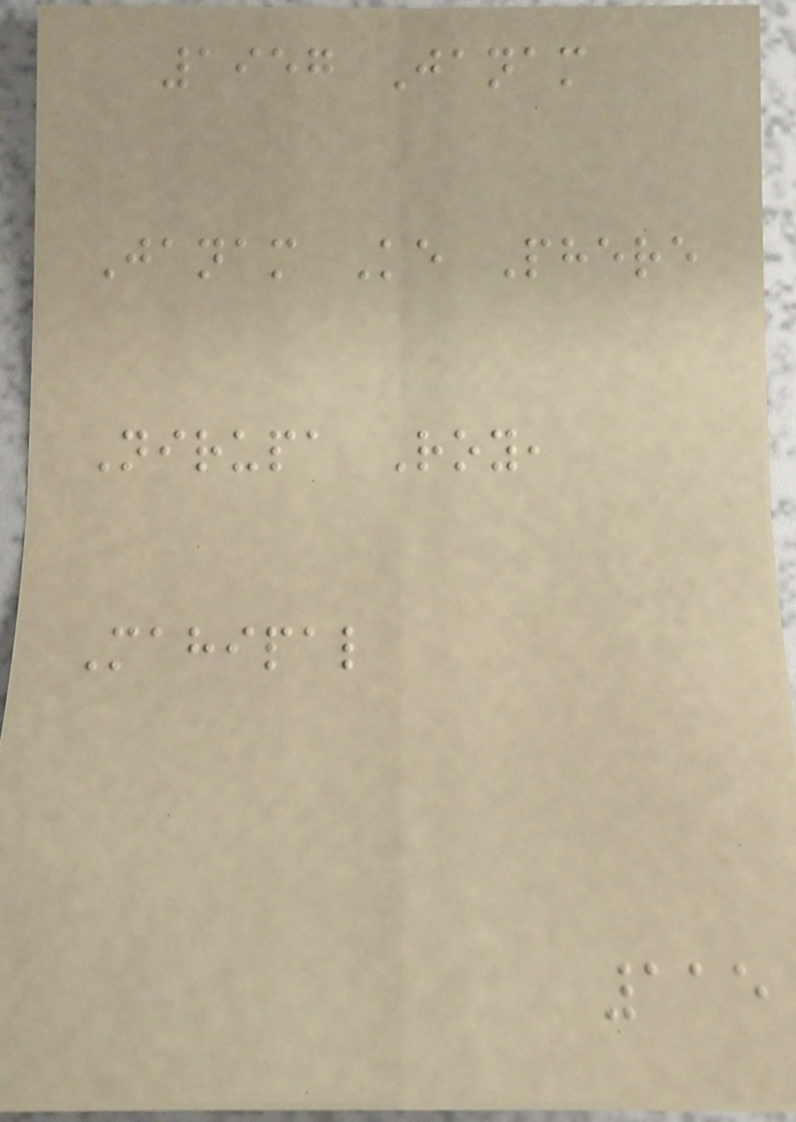1957 Janam
Janam Ke Phere
Nirupa Roy,
Mahipal
115
